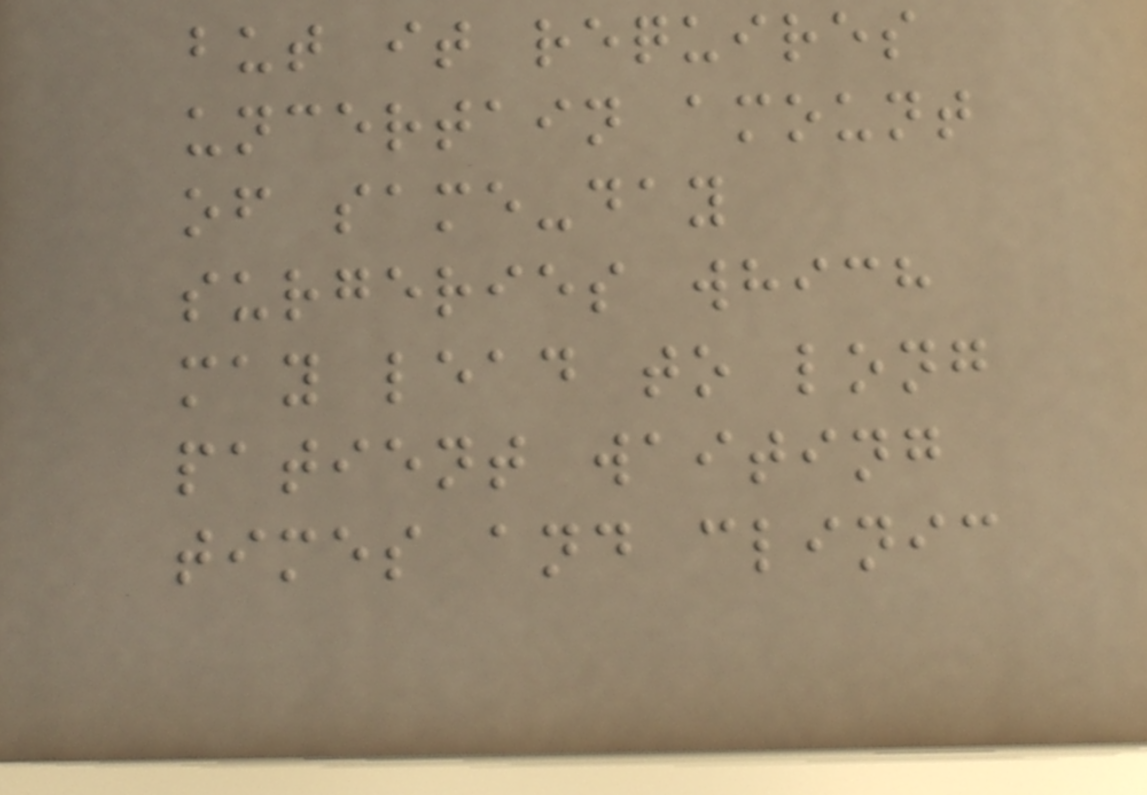but it requires
uncertain amount
of same-day
surgeries which
may lead to long
patient waiting
times and clinic
